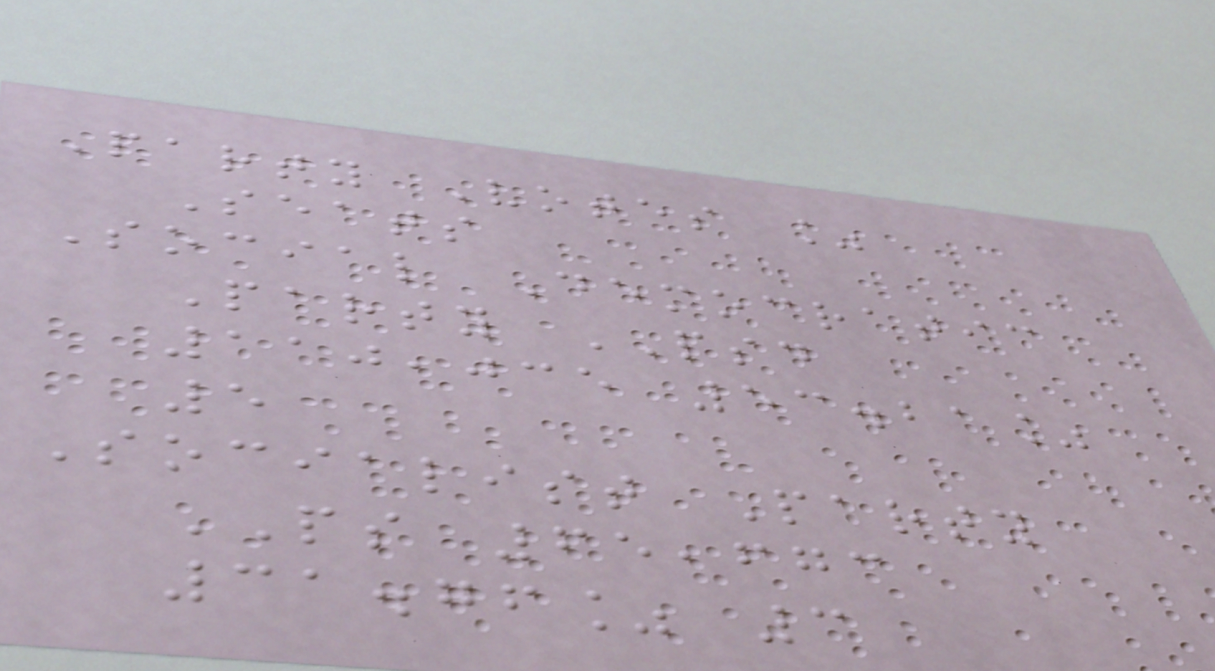Party Votes %
Seats
Social Democratic
Party PSD
110,035 53.21%
5
Socialist Party
PS 65,673
31.76% 3
